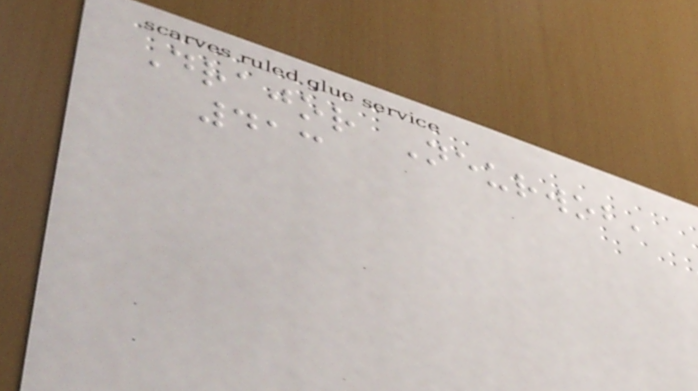Drajor Neurwob,
413
